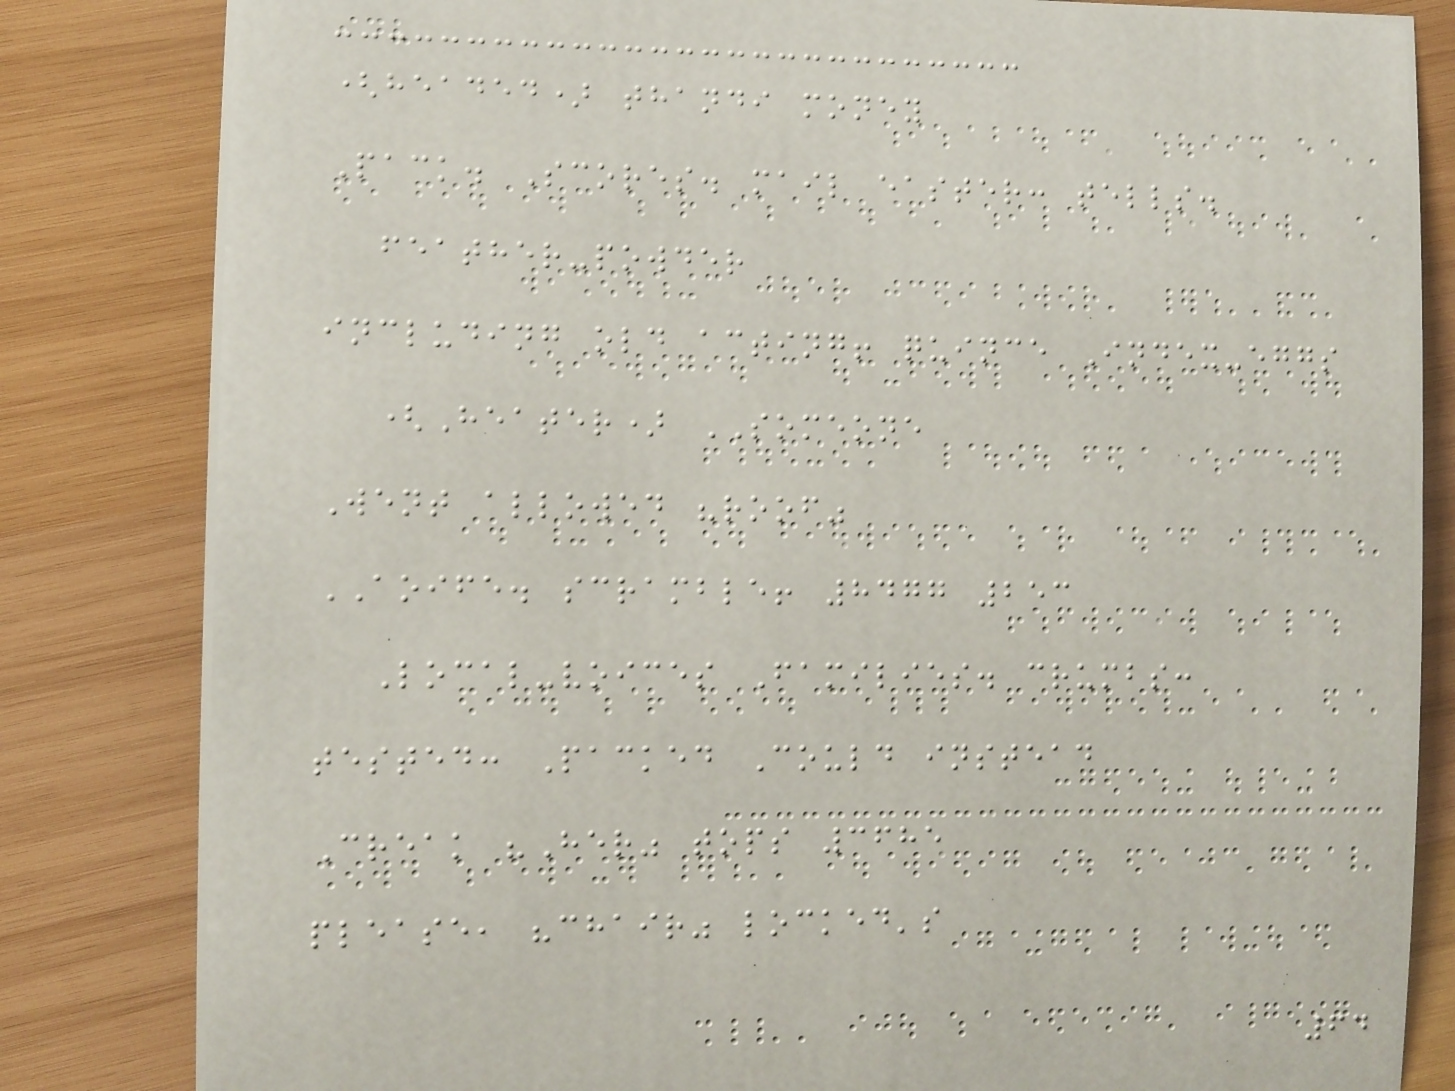(headed) thandi money
Pack. Scores. mail easter: tells.
feather-powder
including old acting! quince Index-eggs
(Heater) SOMEONE
Went allowed "roof"
AOIFE. scramble! 8477 253
Local-voices Families. crumbs:
tested: Packed Could instead
Creak "Her" tops 3685
please, "chair" locked's
64
